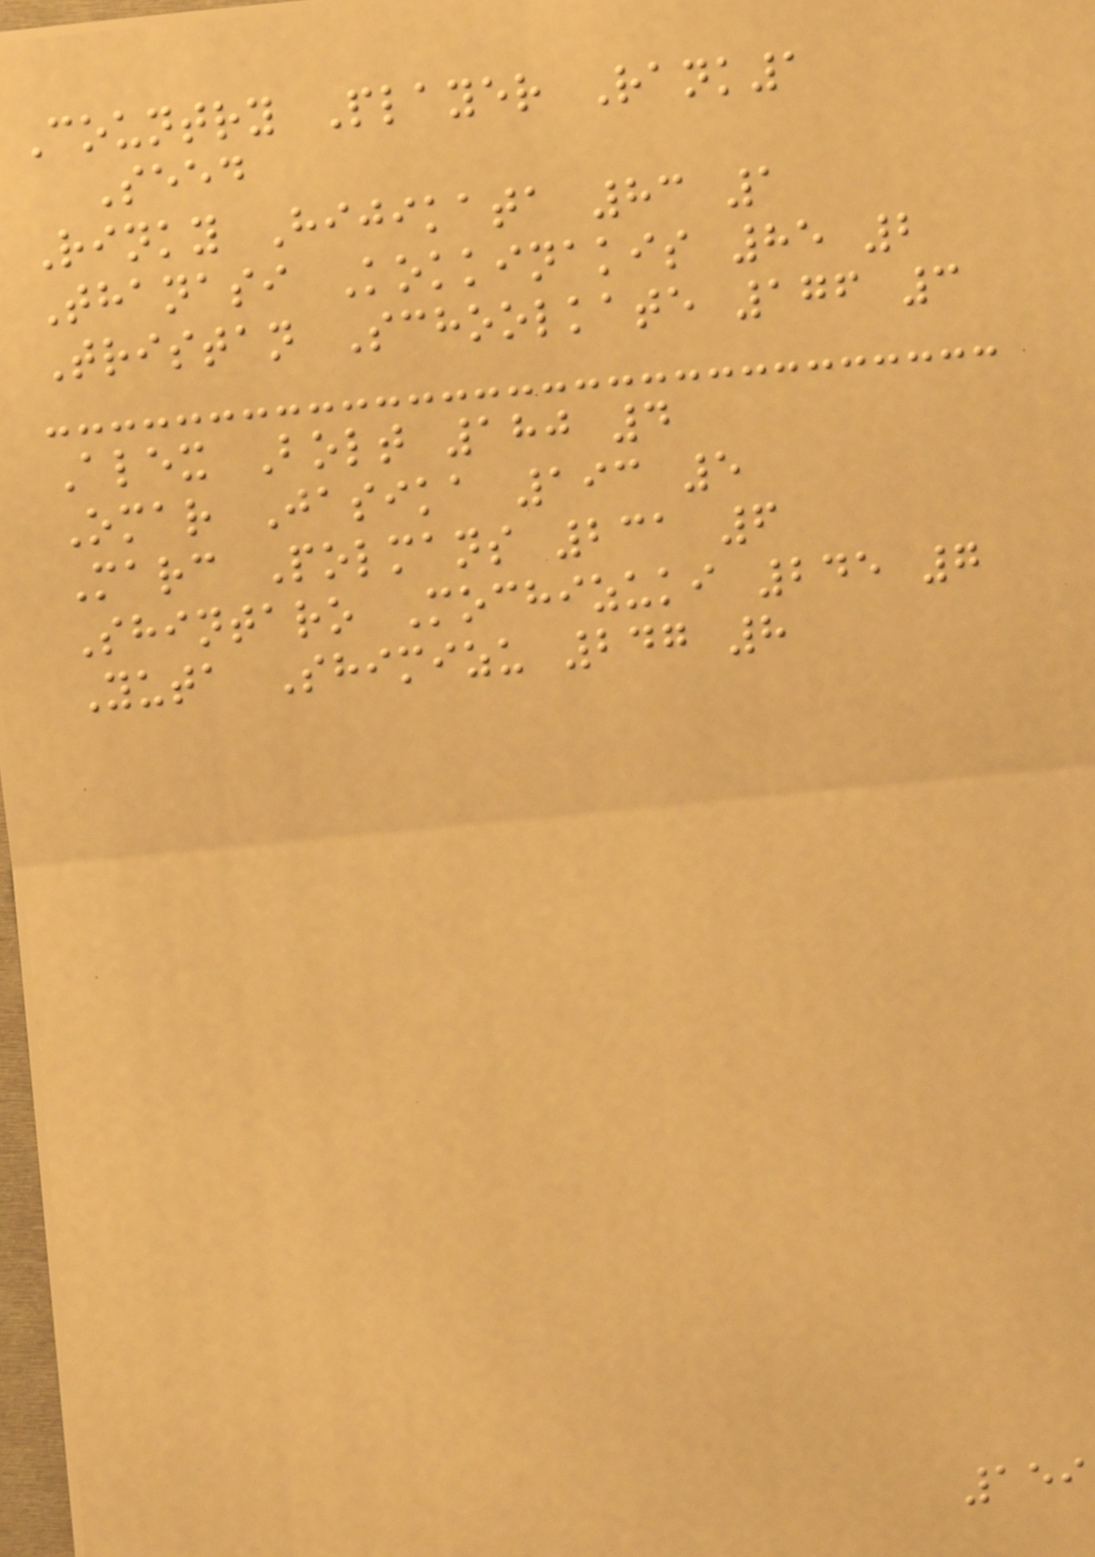Country Player Rank1
Seed
Rinky Hijikata 83 1
Thanasi Kokkinakis 85 2
Tristan Schoolkate 176 3
Alex Bolt 180 4
Omar Jasika 193 5
Marc Polmans 231 6
Shintaro Mochizuki 245 7
Yuta Shimizu 247 8
159
